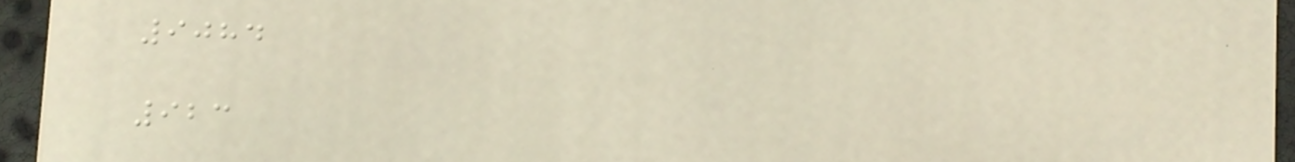9084
923
